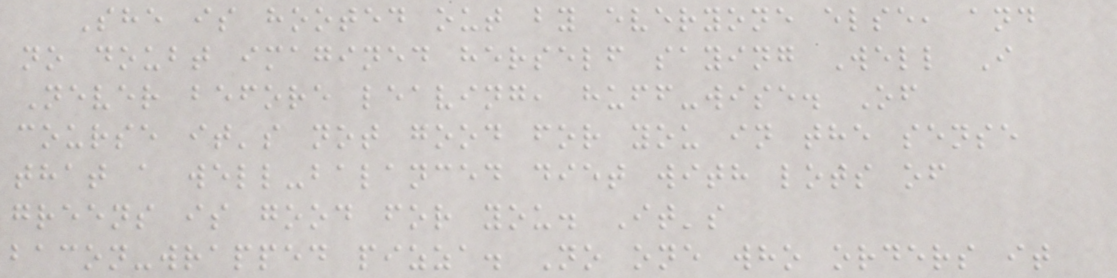She is hooted out by everyone else, and
no doubt imagined herself saying Well I
Never before leaving, huff-wise. Of
course it's not good for you in the sense
that a well-balanced diet with lots of
greens is good for you. It's
bacon-wrapped pizza. No one who orders it
